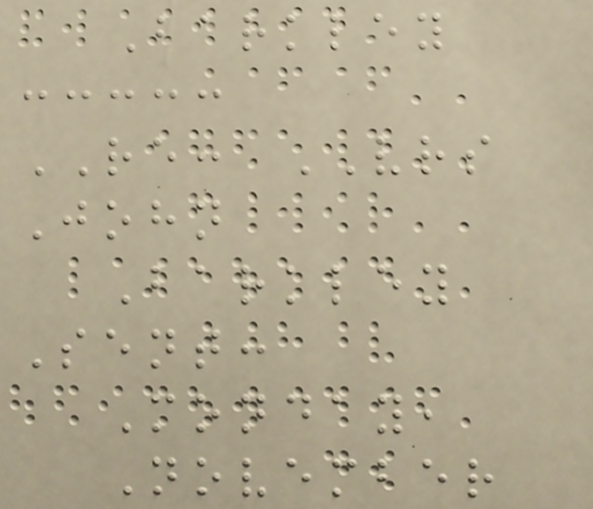Barkley
RE: VRS
John
Barkley
Sent:
Monday,
November
